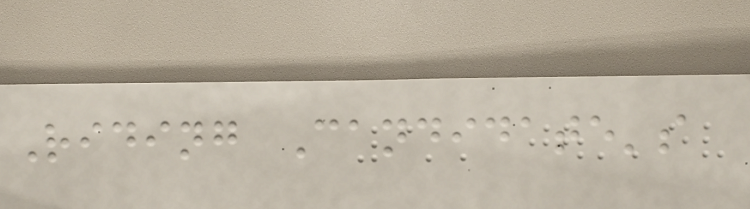Riding Candidate's
